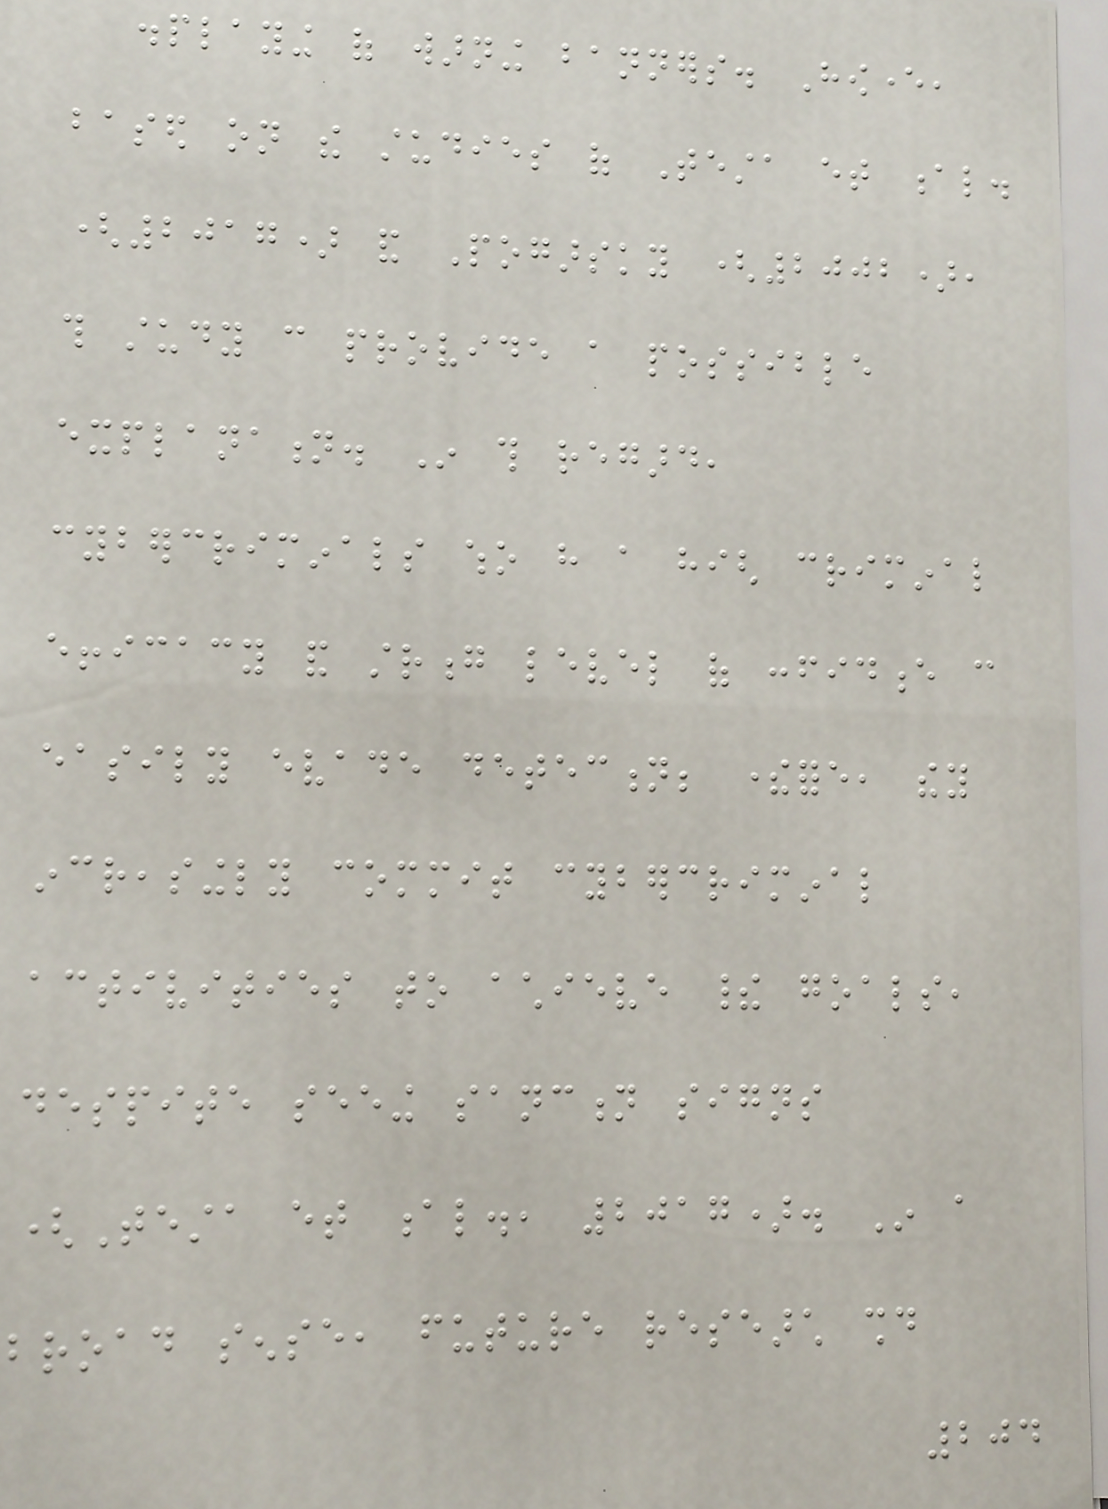displaying of warning banners. However,
based on the studies of Testa et al.
(2017) and Pogarsky (2002),
this study can provide a possible
explanation. In this regard,
cybercriminals who have a high criminal
efficacy and strong level of confidence can
easily evade detection; therefore, they
increasingly commit cybercriminal
activities to achieve their goals,
despite seeing sanction signs
(Testa et al., 2017). In a
broad sense, future research should
204
